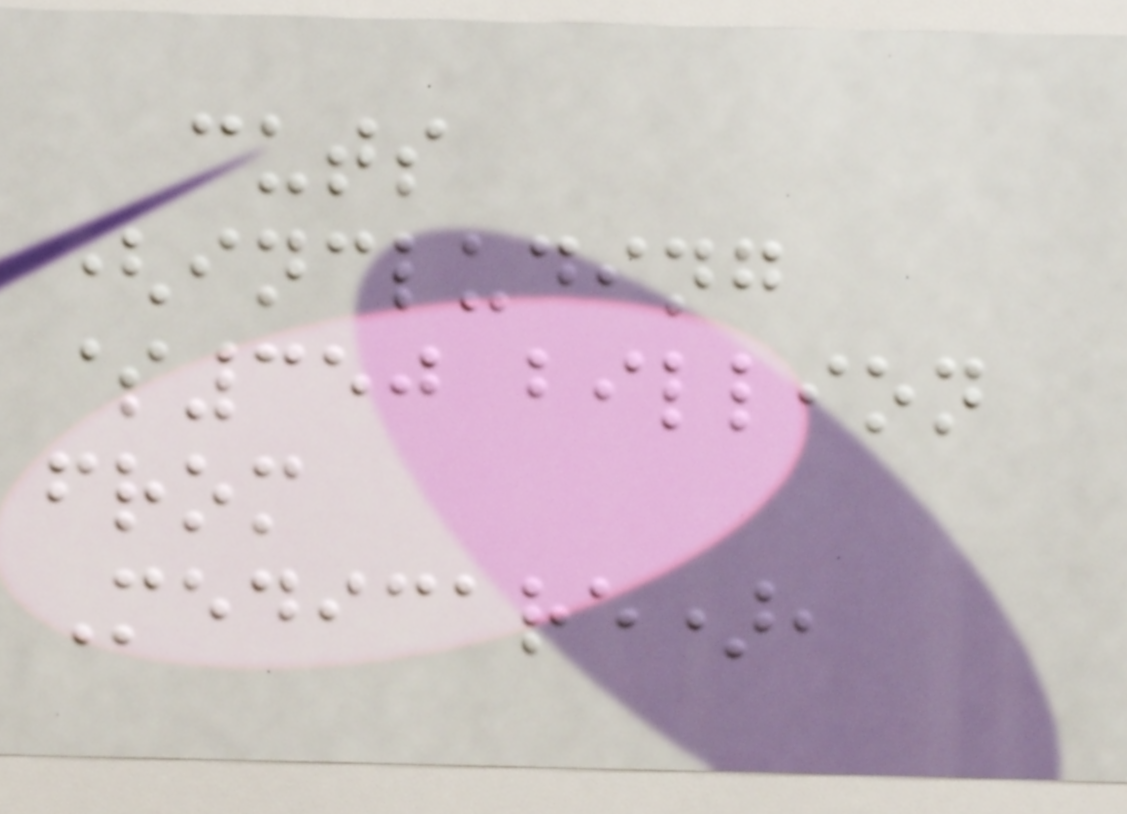cuts
(including
$350 billion
from
Medicare),
